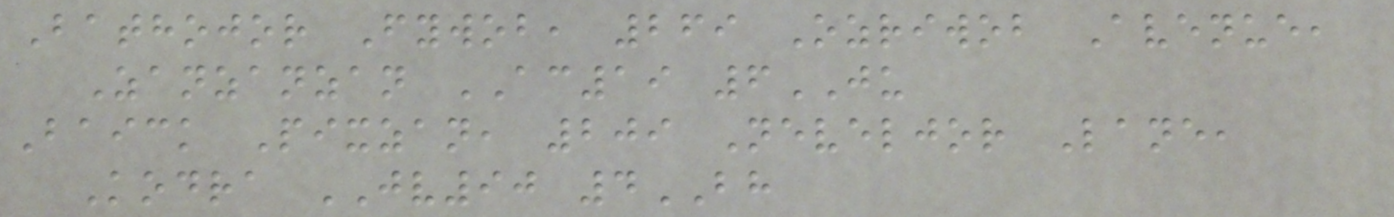Bathojor Fywob, 269 Ozriwob Avenue,
Zanzanzan AC19 6JU
Baick Pixzan, 209 Neveljor Lane,
Kodra JV90 4BH
